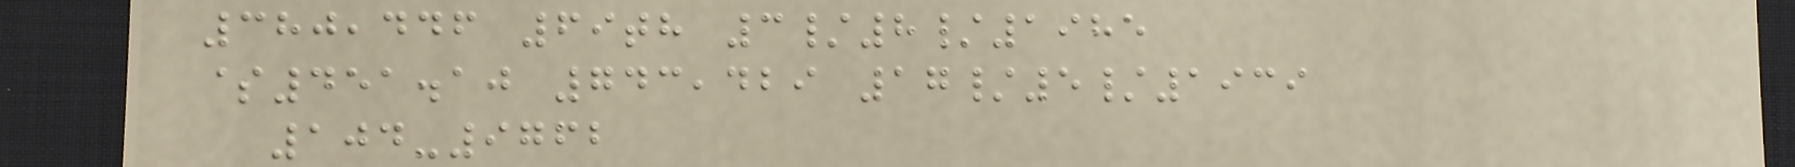380,446 69th 3/8/1985
$451.10 743,429 17/5/1939
104-9762
